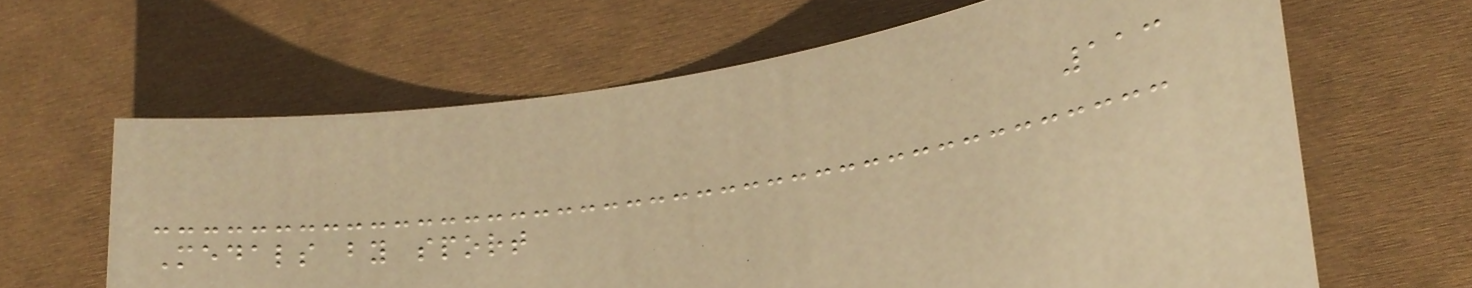113
Medals by sport
